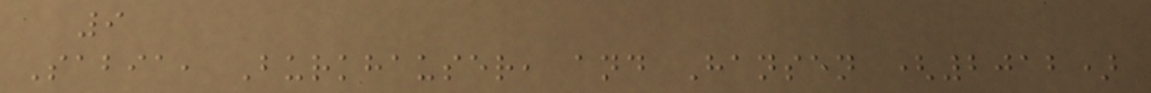9
Sabia, Burkhauser, and Hansen (2012)
